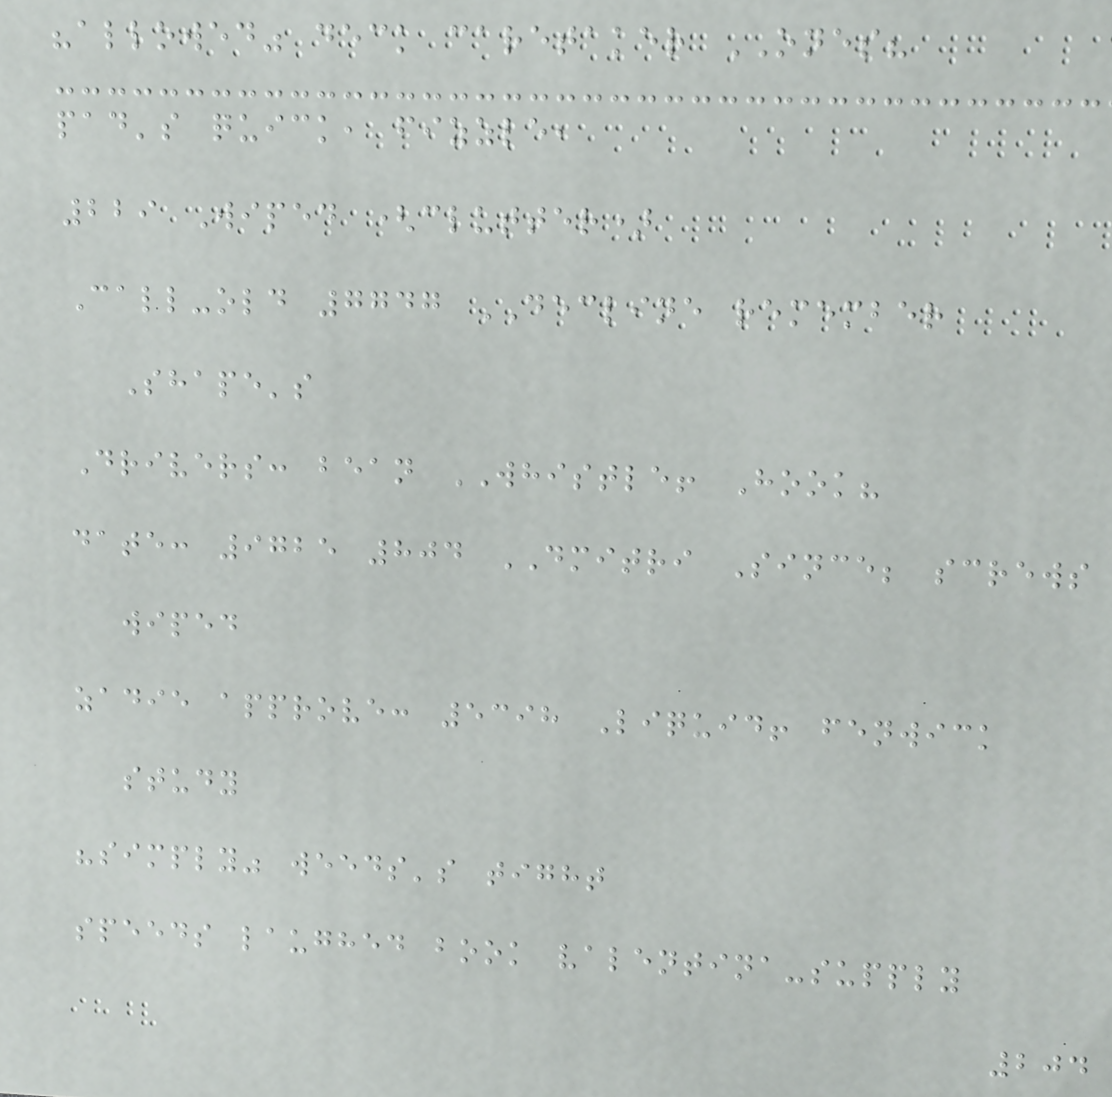"allowed" deck caretaker ONES?
pad's quick, fizzle,
229 Wiped (clutter)
Call-old 7747 DECLINE remember
Shape's
Drivers: bean WHISTLE! Hook?
date: 9725 804 DMITRI Since; screws
wiped
zadie approve: 5398 Liquid! fenwick
study
"simply" weeds's tight
speeds laughed book valentina-supply
204
